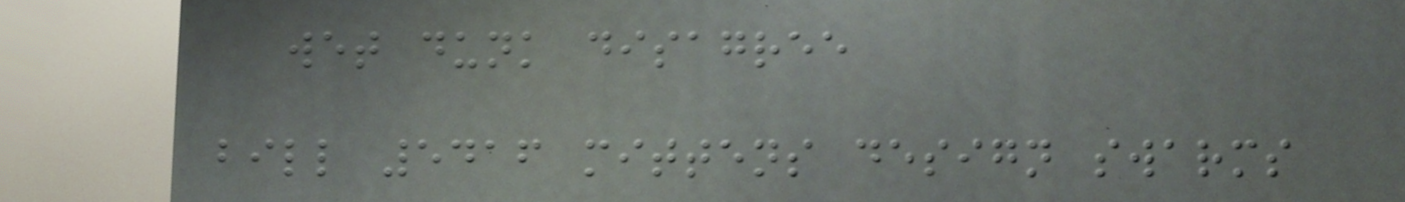wet dunk disagree
bill 5416 mittens design swarms
